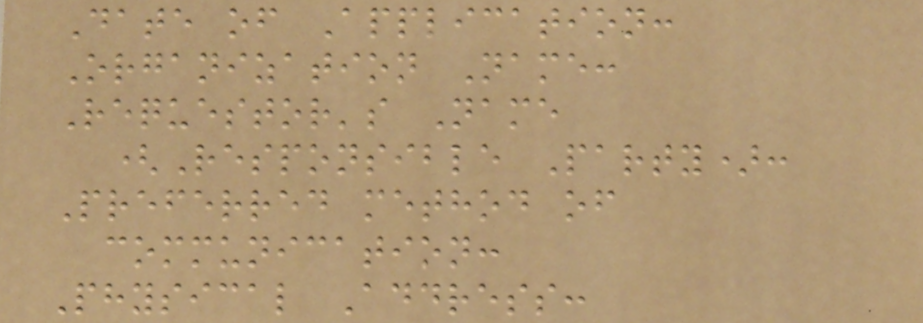Date of Application:
Organization Name:
Requestor's Name
(Responsible Party):
Preferred method of
communication:
Physical Address:
